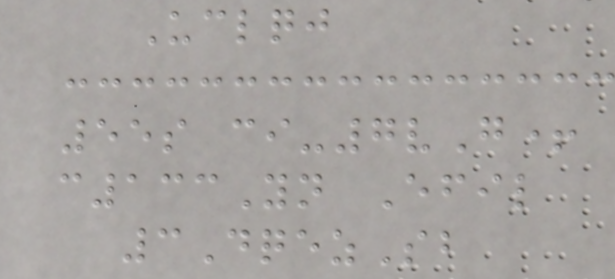Uclqj
55s ci-7vG+
c133Yn Efil
3DqezSb
